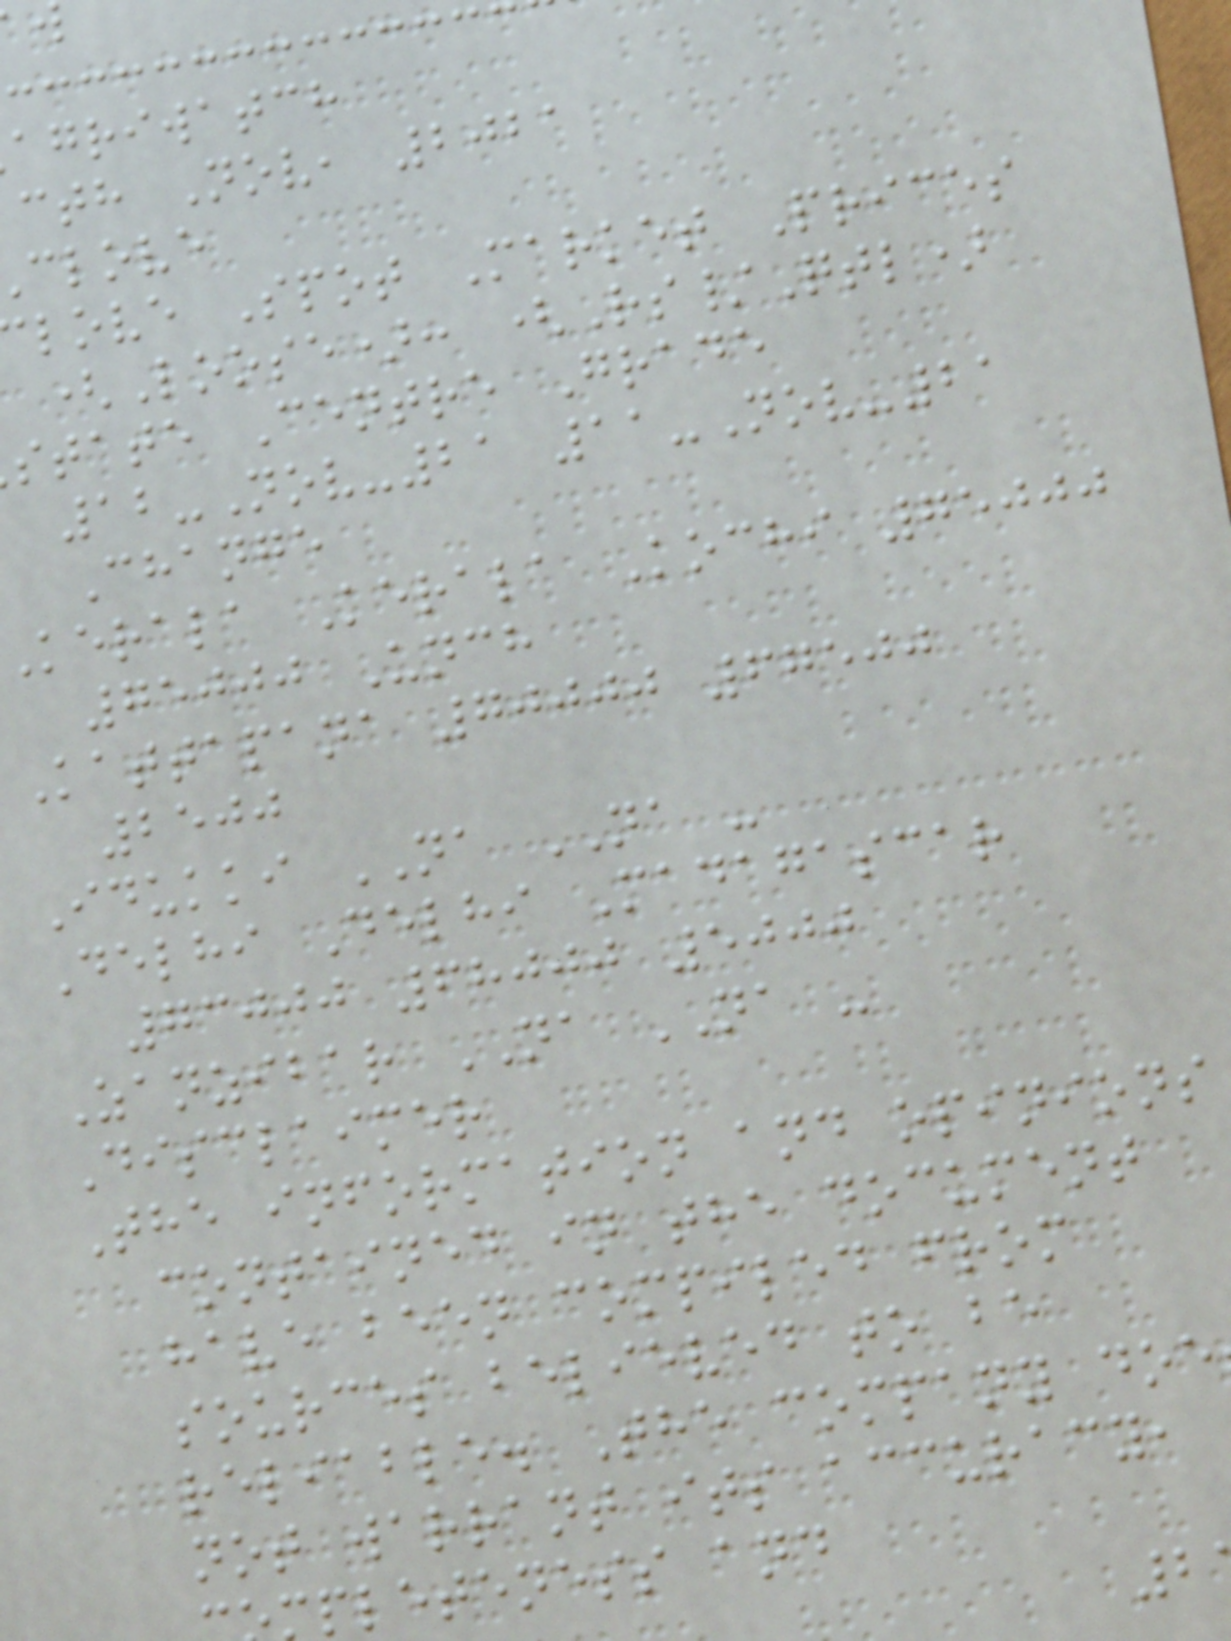agriwatch
cth Nov, 2021
clove
love Spot Market Prices
(Loose): (Rs/Qtl)
state Centre Grade
12-Nov-21 11-Nov-21
Change
kerala Kerala Kochi 75000
75000 Unch
Kattapana 70000 67500
2500
Idukki NA NA -
Delhi Delhi Madagascar
73000 68000 5000
Zanzibar NA NA -
Disclaimer
The information and opinions
contained in the document
have been compiled from
sources believed to be
reliable. The company doe
not warrant its accuracy,
pleteness and
